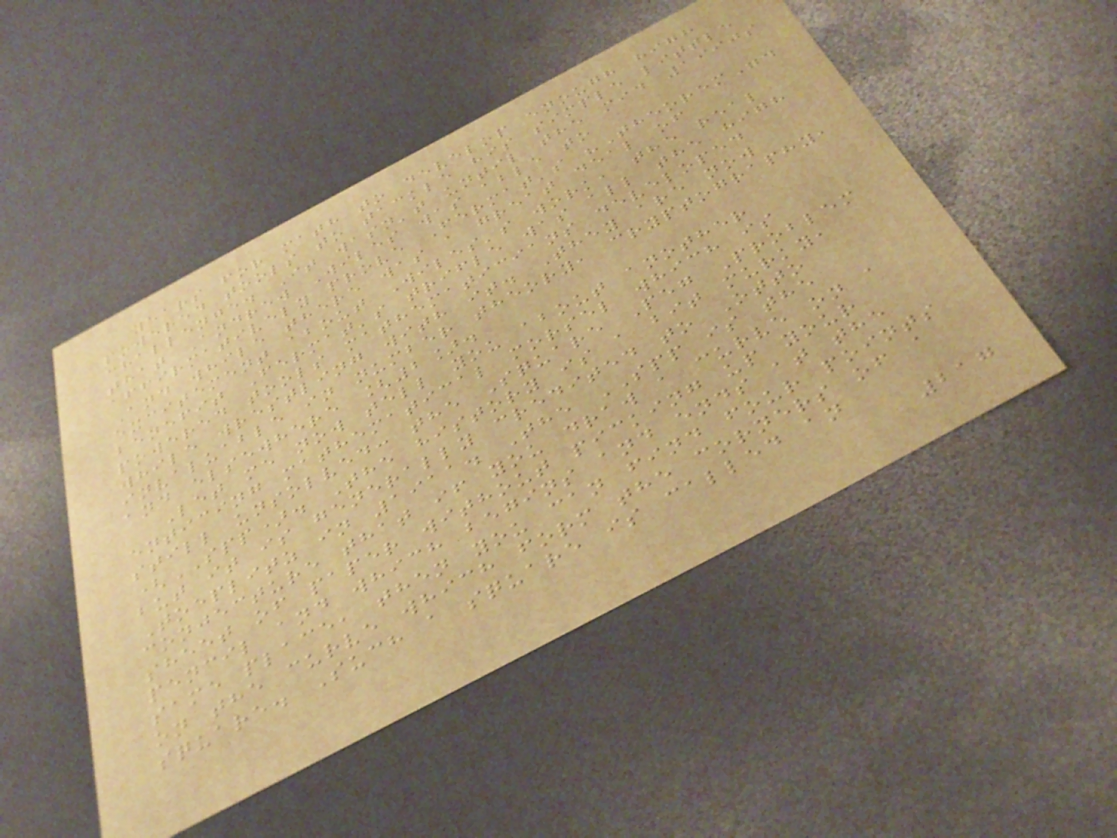years for math to develop enough high
powered tools to tackle his simple little
challenge. It wasn't until the mid 1990s
that Andrew Wiles was able to
affirmatively prove Fermat's "Theorem".
And while there was a great deal of
excitement about Wiles's work, the real
benefit Fermat's trifle was all the high
powered tools mathematicians developed
while wrestling with it. They are now
invaluable in number theory, cryptography,
and elsewhere [2].
Let me now tell you about another
enticing mathematical morsel which is
still unsolved: the Square Peg Problem
(SPP). The history is a bit murky,
but it is generally credited to Otto
Toeplitz in 1911. The SPP is the
conjecture that if you draw a curve on a
sheet of paper without picking up your
pencil and which begins and ends at the
same place, then you can find four points
on the curve which form the corners of a
square. Such a square is called an
217
